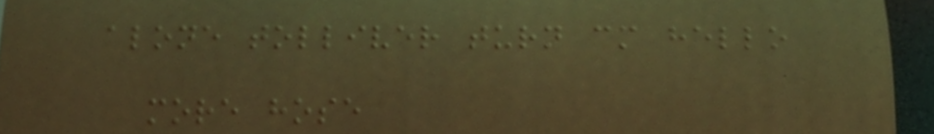alone tolliver turn cm hello
more hose
